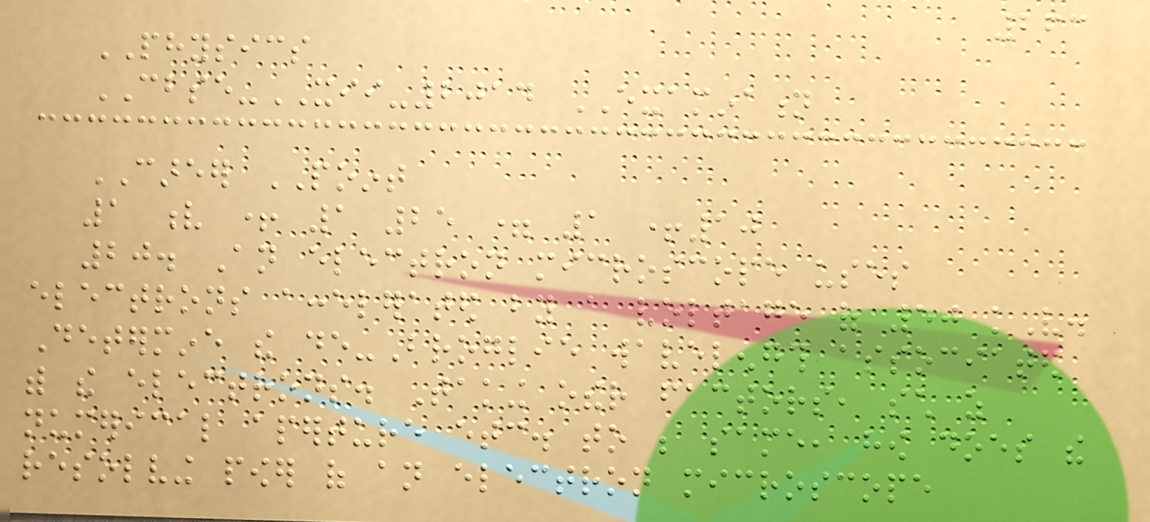263
PHYSICS
CBSE-XII-2014 EXAMINATION
CAREER POINT
1 v + 1 25 = 1 +10
20. An electron microscope uses
electrons accelerated by a voltage of 50 kV.
Determine the de-Broglie wavelength associated
with the electrons. Taking other factors, such as
numerical aperture etc. to be same, how does the
resolving power of an electron microscope
